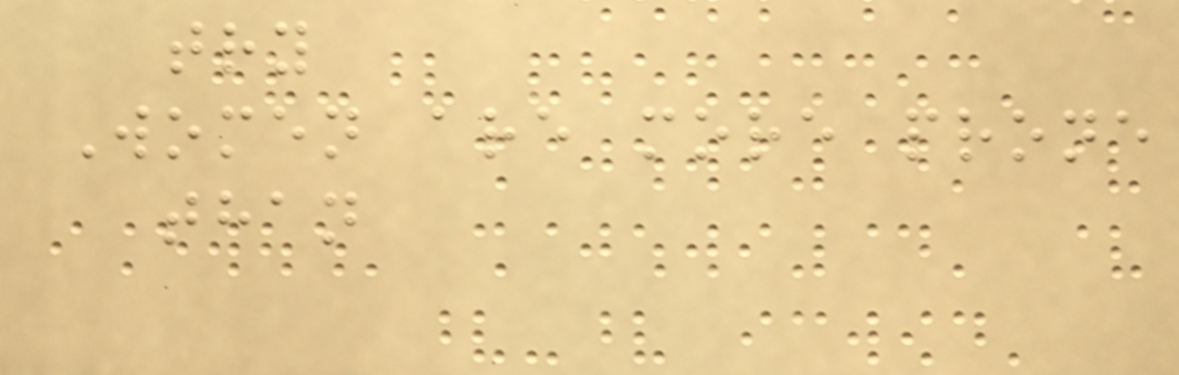try
Women are more prone
than
